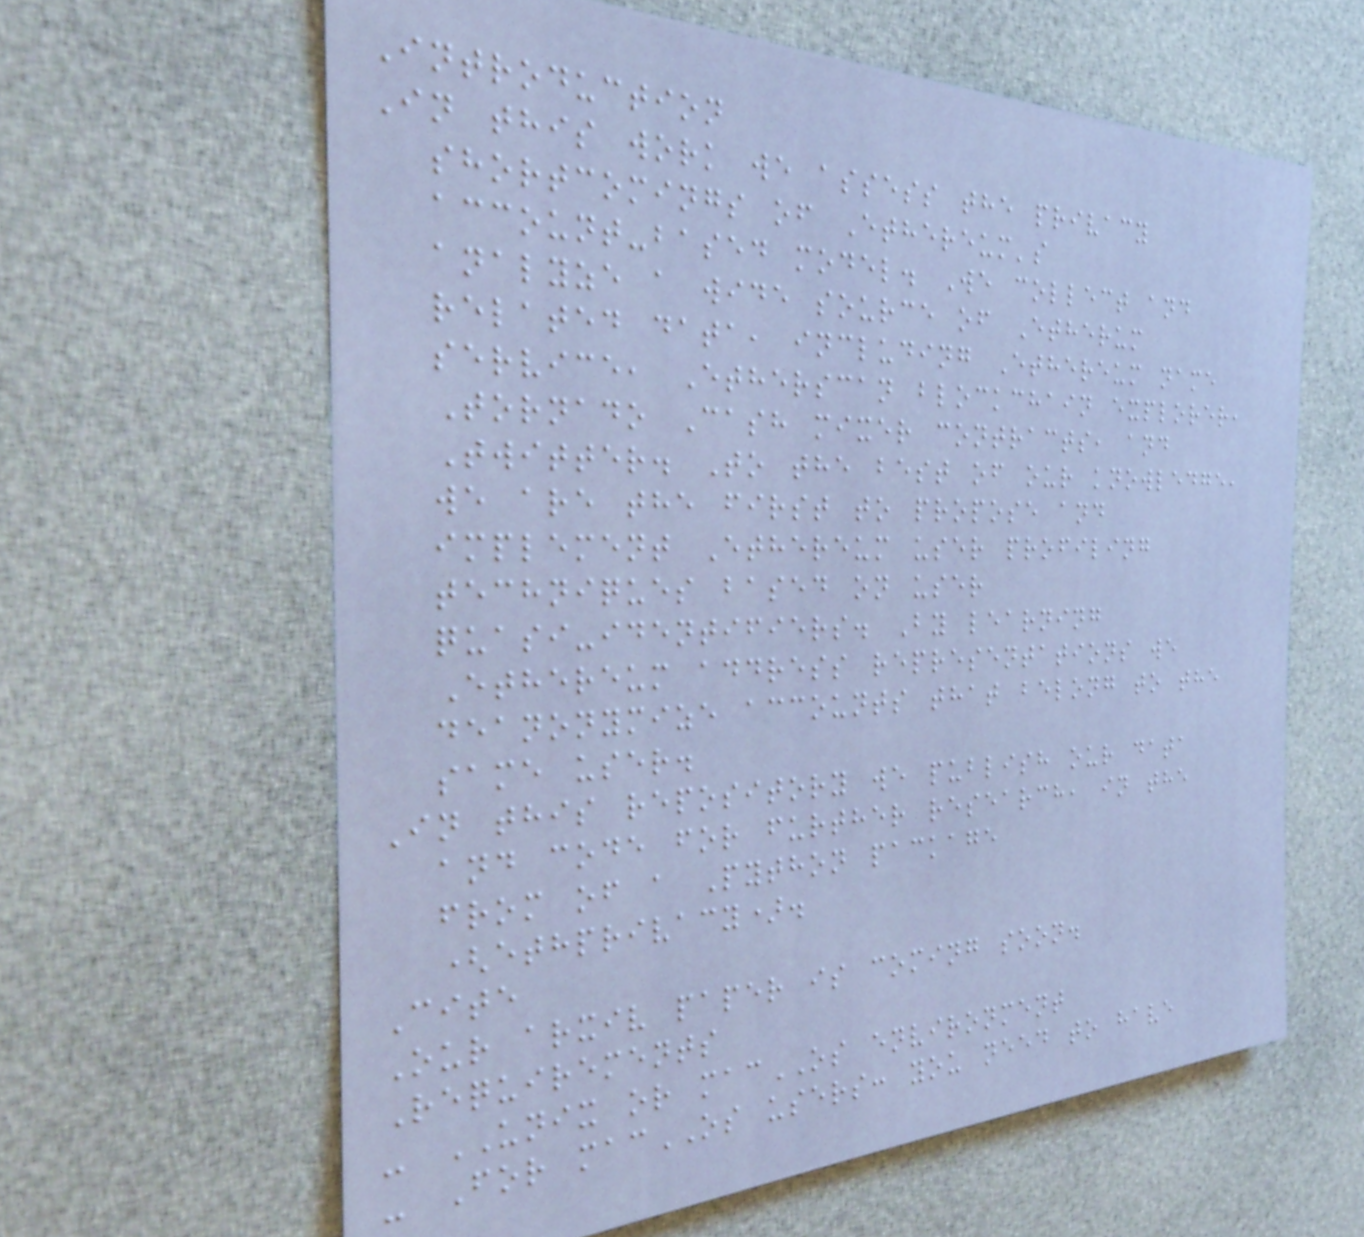Introduction
In this work we assess the privacy
shortcomings of Ethereum's
account-based model. We collect and
analyze a wide source of Etherum
related data, including Ethereum name
service, Etherscan blockchain explorer,
Tornado Cash mixer contracts, and
Twitter. To the best of our knowledge,
we are the first to propose and
implement Ethereum user profiling
techniques based on user
quasi-identifiers. By learning
Ethereum address representations we
deanonymize accounts that belong to the
same user.
In this repository we publish our data
and code for further research, in the
from of a Python package
(ethprivacy).
Cite
Our arxiv paper is coming soon.
Requirements
- UNIX or macOS environment
- For macOS users: you need to have
